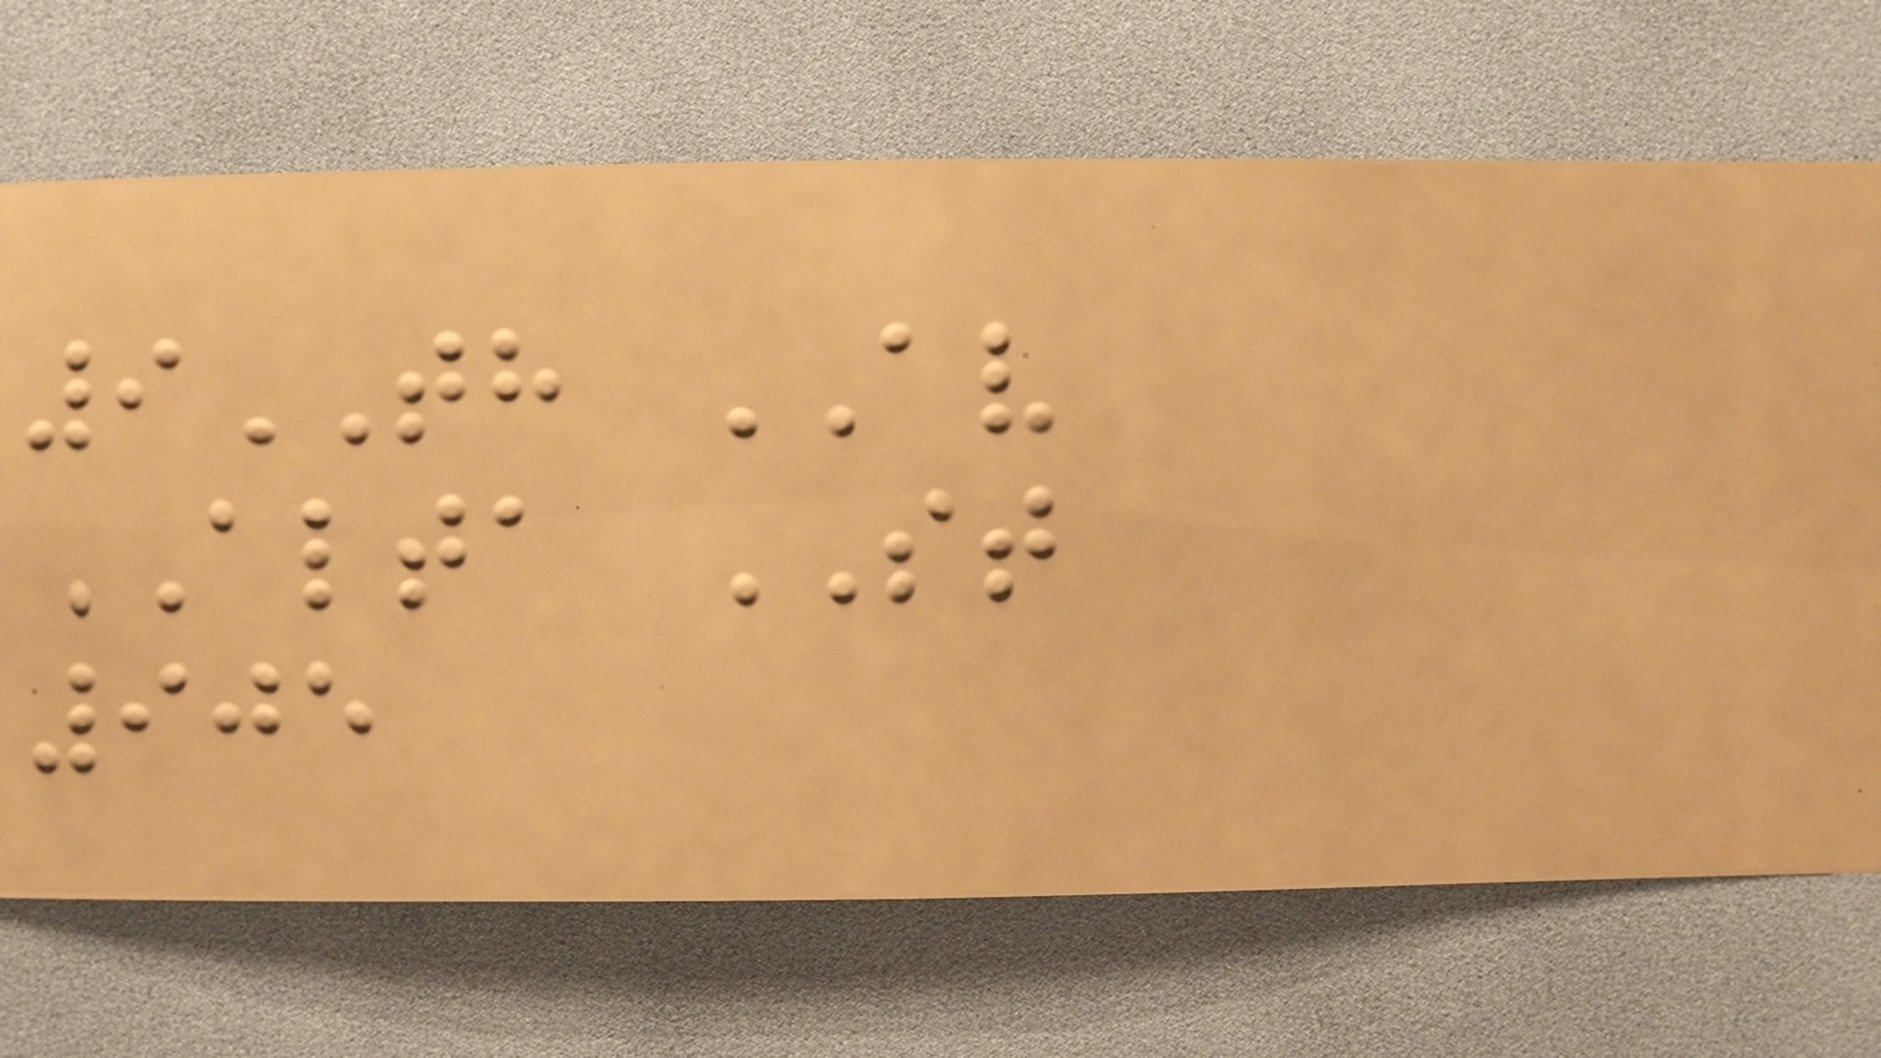9TH AV
ALTA ST
905
